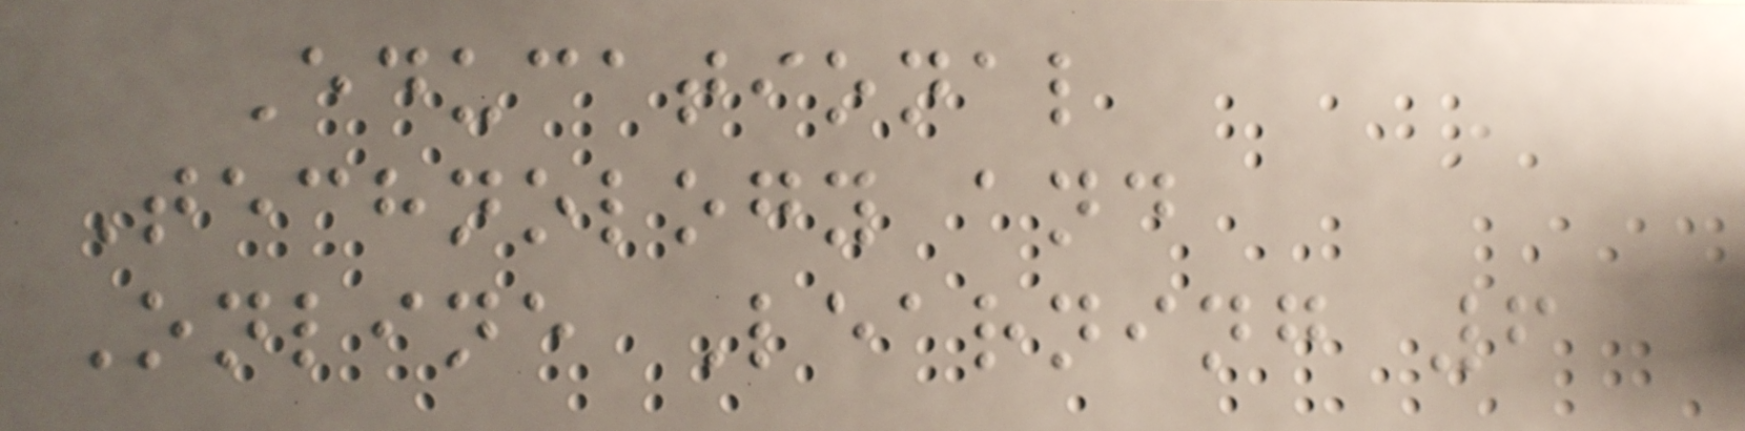Educational
Technology and
Online Learning 6
